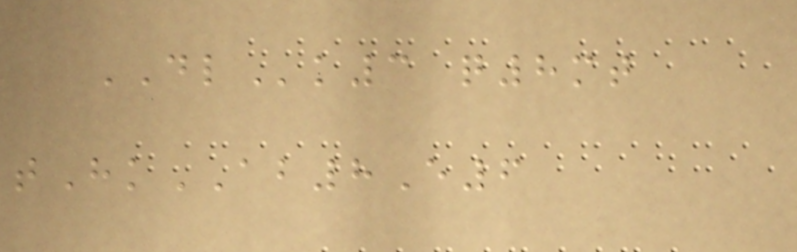DLk3 q8mt
tHkAB8E6
